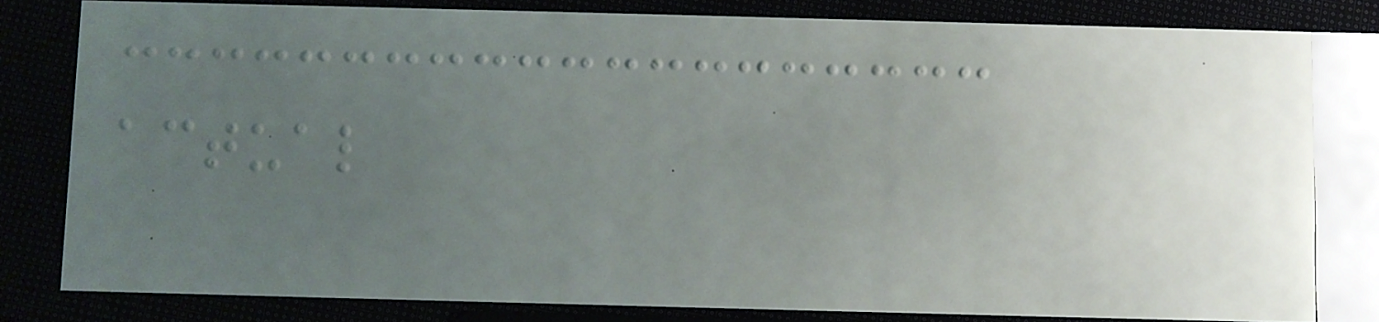actual
